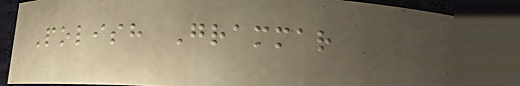Polish Grammar
